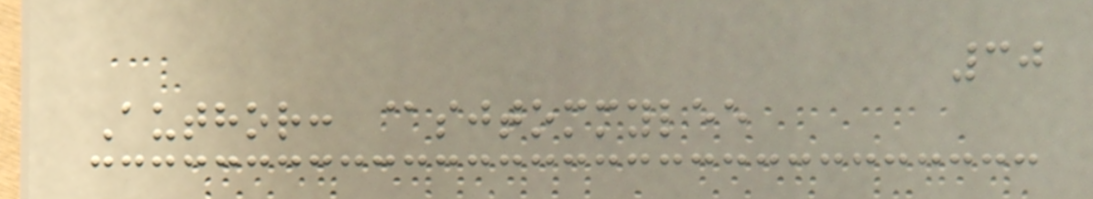30
Author: @sjtommylee
